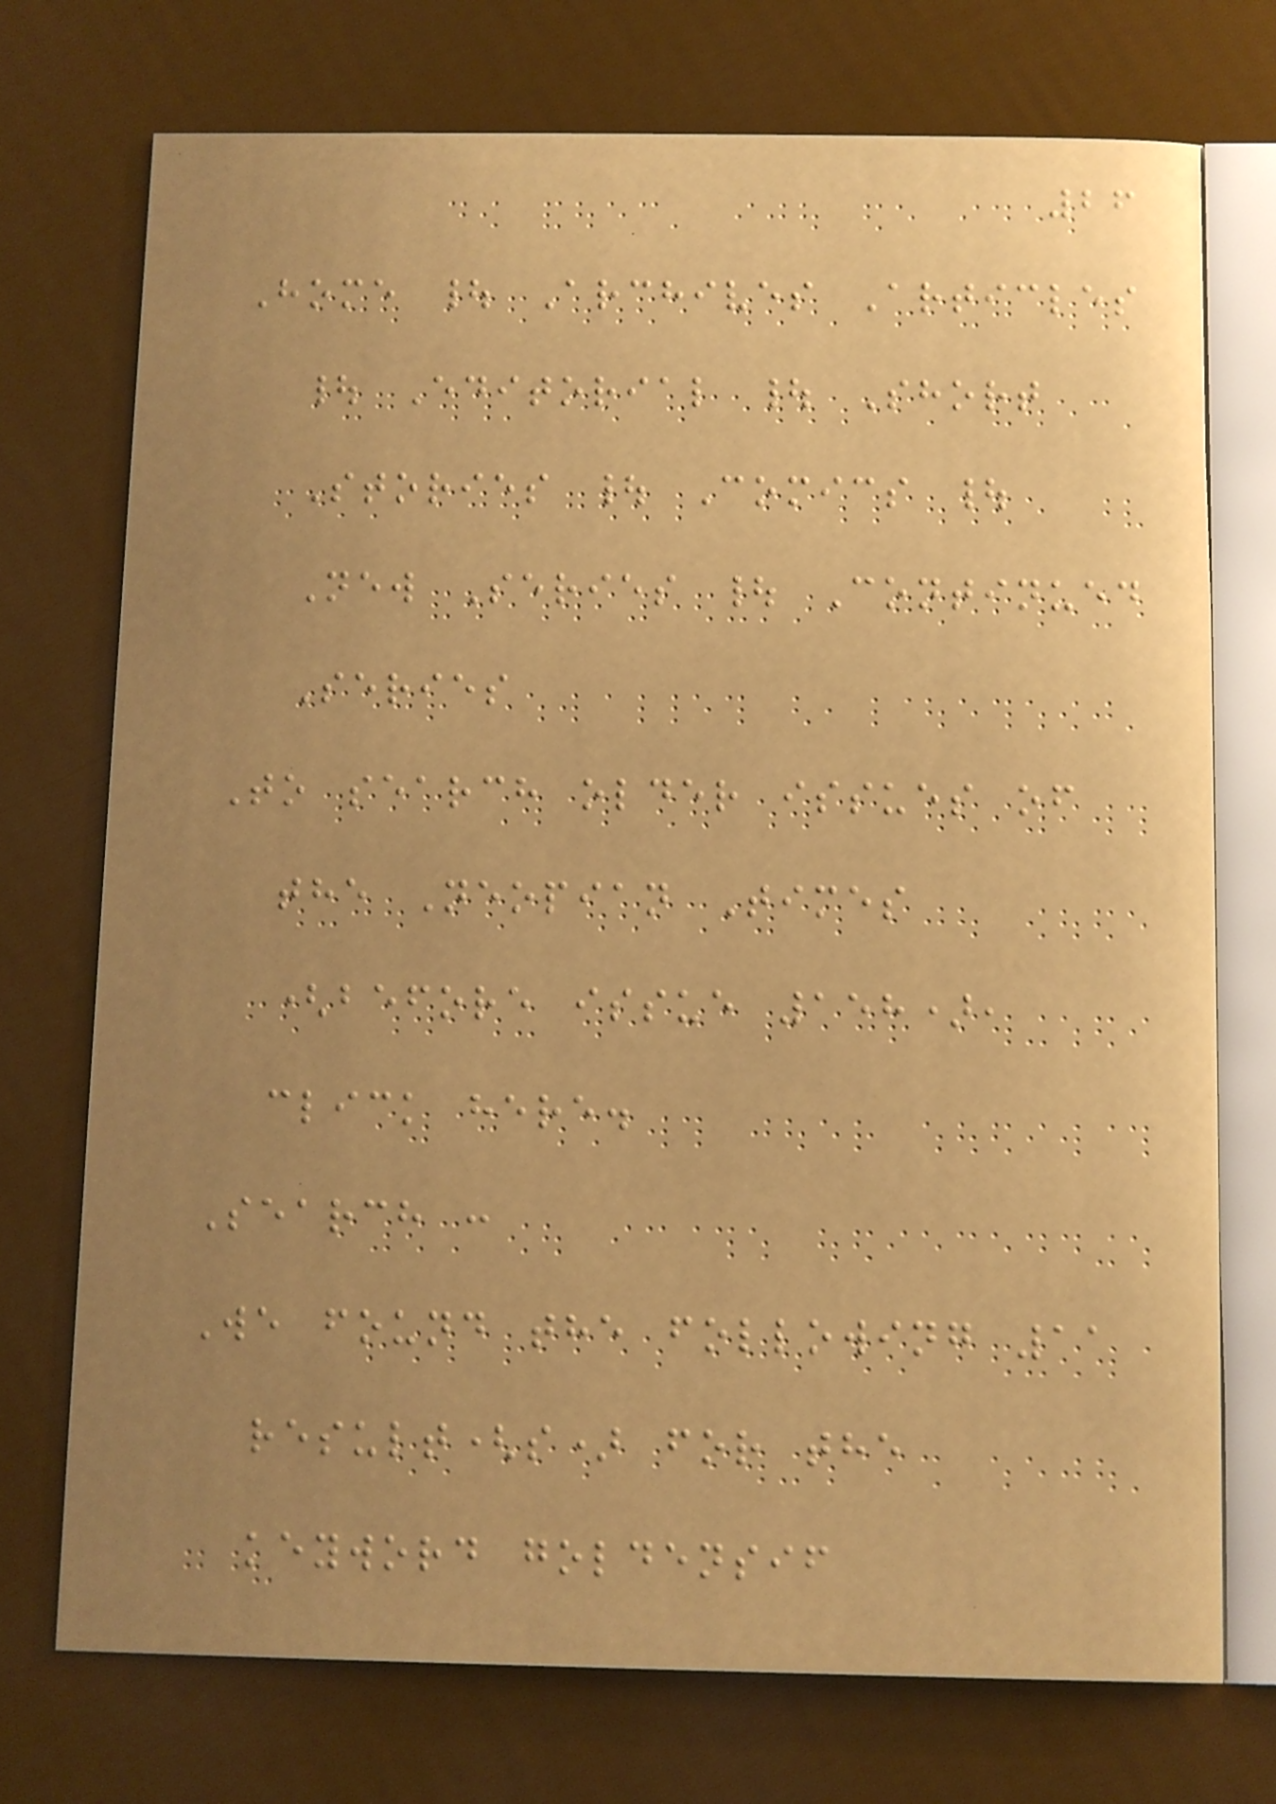26
Home | Archives Articles
| Editorial | Short
Stories | Comics |
New Series | Continued
Series
To search older issues of
the Neopian Times
(before issue 158),
click here.
Search :
We found the following 11
result(s) for the
keyword goldensif
